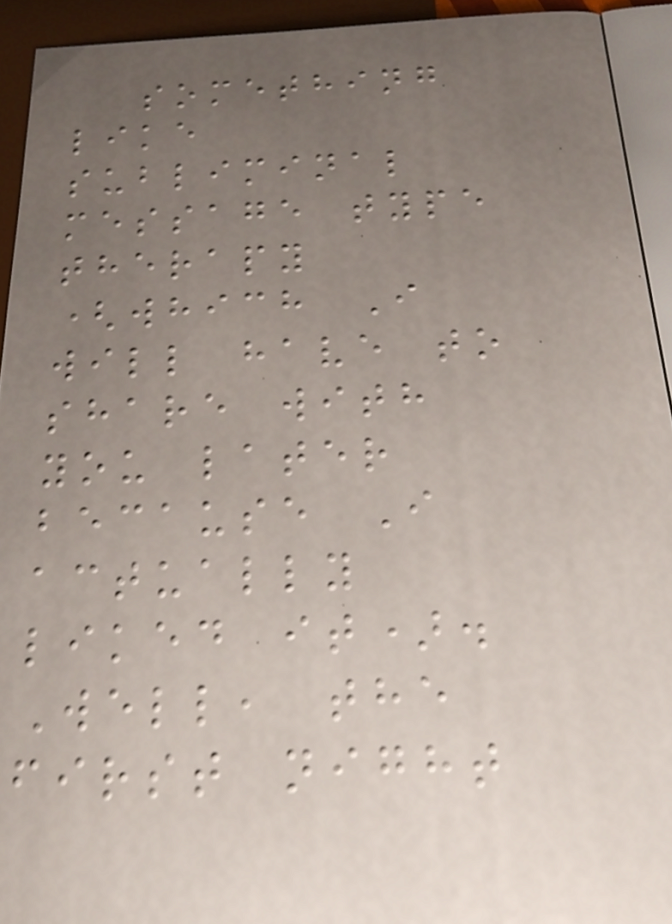something
like
subliminal
message type
therapy
(which I
will have to
share with
you later
because I
actually
liked it).
Well, the
first night
